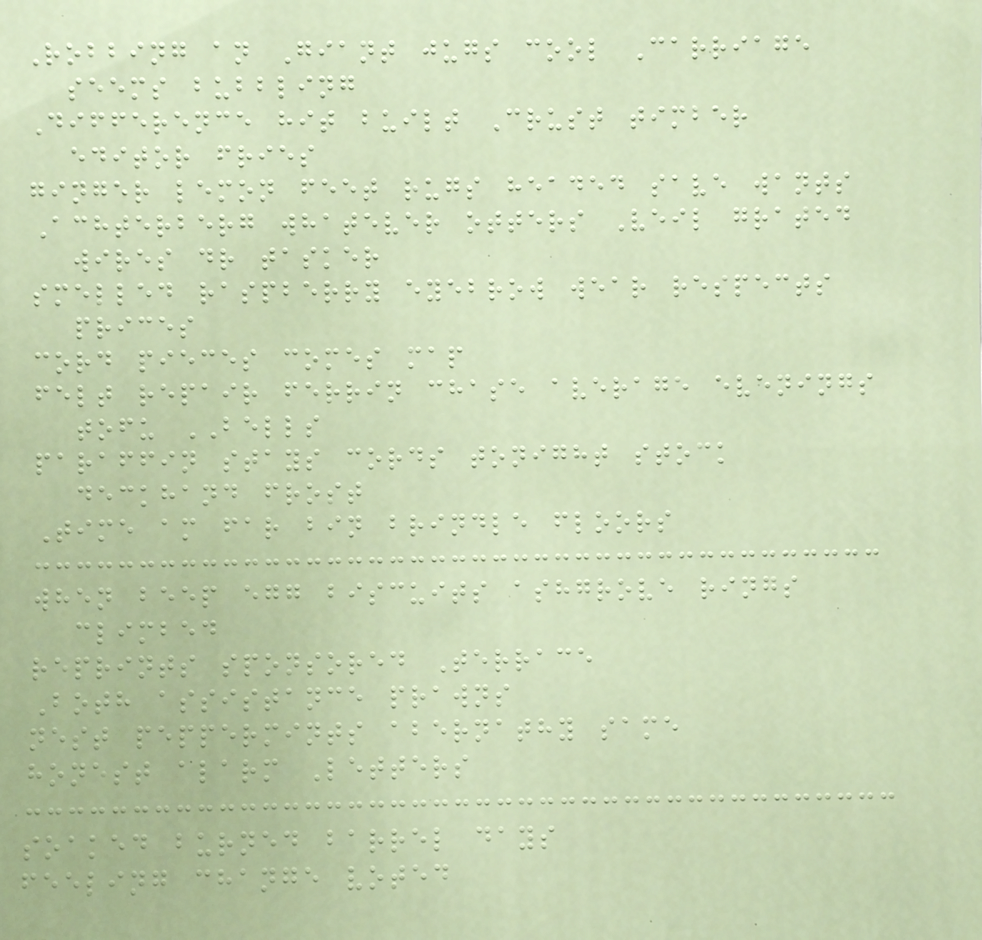Robbing an Giant jugs cool Carriage
seems bubbling
Difference hit built Crust timber
editor fries
ginger lemon feet rugs headed save wants
Achterberg whatever otters Veil grated
wires dr tasker
smelled raspberry eyebrow wear respects
prices
cord pieces comes map
felt repair ferrin chase average evenings
tofu BELLS
paraffin stays cords tonight stock
deckhand frost
Time am far bin brindle floors
when beep egg biscuits ashgrove rings
climbed
reprints sponsored Terrace
Both assistance prawns
nest peppermints abernathy same
honest alarm Letters
soaked burned barrel days
feeling change voted
